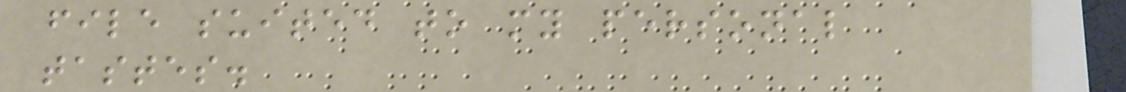file suited to my personal
tastes.
